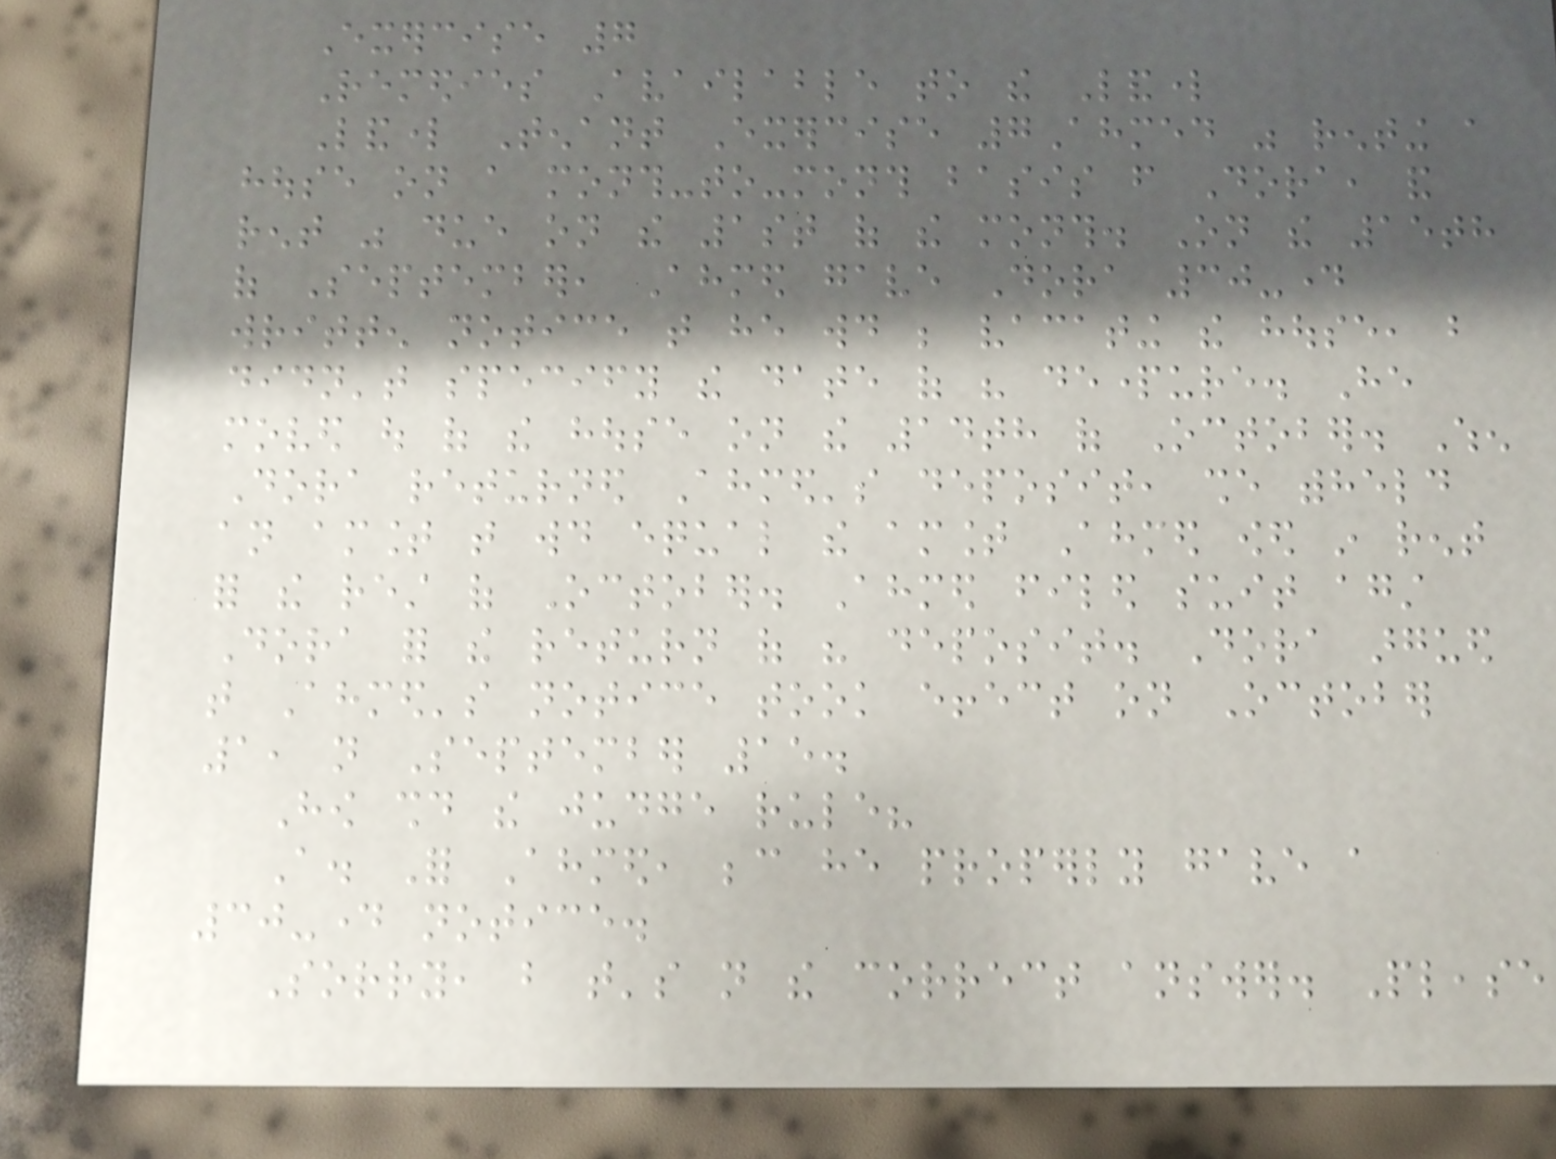Exercise 7
Remedies Available to the Landlord
Landlord Tenant Exercise 7Ahmed was renting a
house on a month-to-month basis from Dora, and
rent was due on the 1st of the month. On the 15th
of September, Ahmed gave Dora 30-day
written notice that he would be vacating the house, but
didn't specify the date of his departure. He
moved out of the house on the 14th of October. When
Dora returned Ahmed's deposit, she withheld
an amount that would equal the amount Ahmed owed in rent
for the rest of October. Ahmed filed suit against
Dora for the return of his deposit. Dora argued
that Ahmed's notice took effect on October
1, not September 15.
How should the judge rule?
A. For Ahmed, because he properly gave a
30-day notice.
Sorry, but that's not the correct answer. Please
